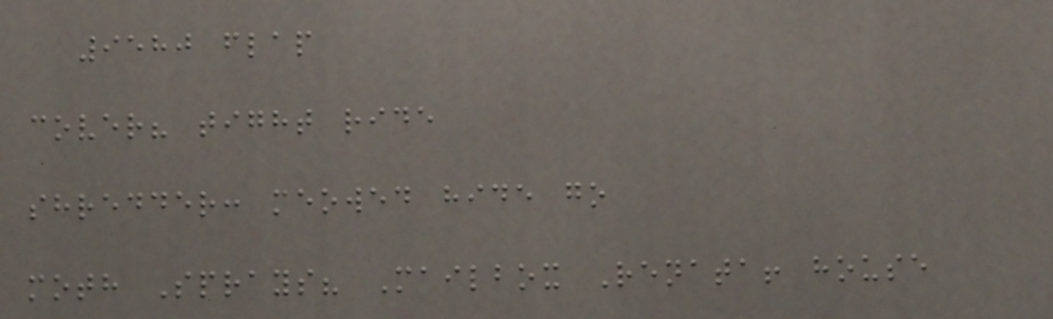9580 flap
cover? tight ride
shredder: meowed hide go
moth Sprays? Mailbox Renata! house
